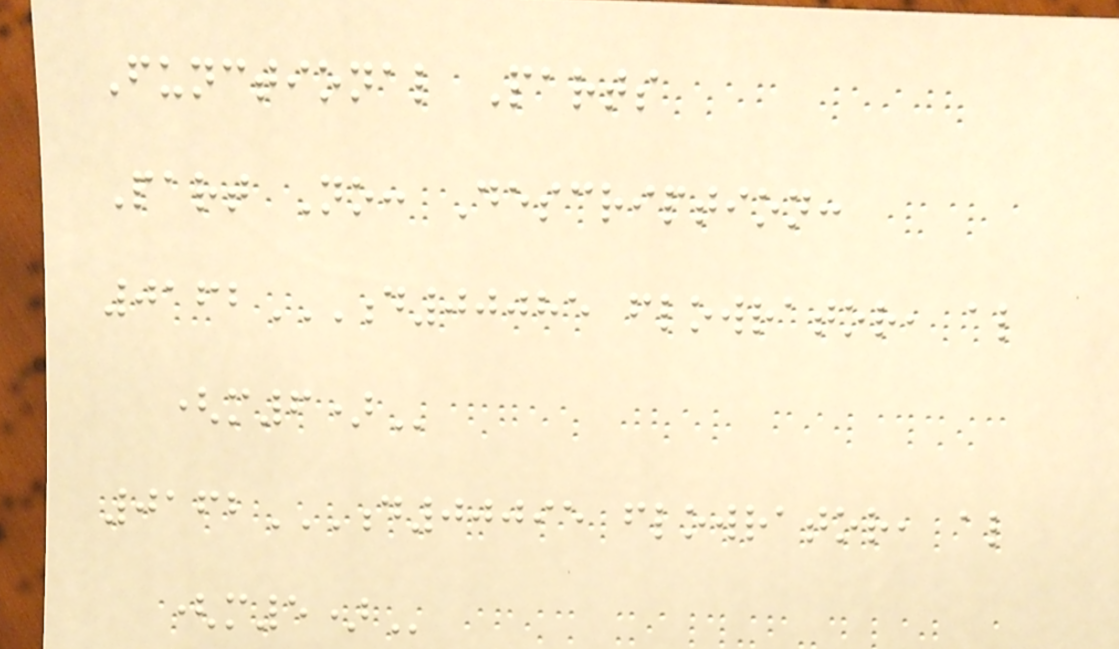Functional Parts
Part No: Description:
0162D00085 FLOWRATOR, AL
(M6)
0162D00095 FLOWRATOR, AL
(M5)
